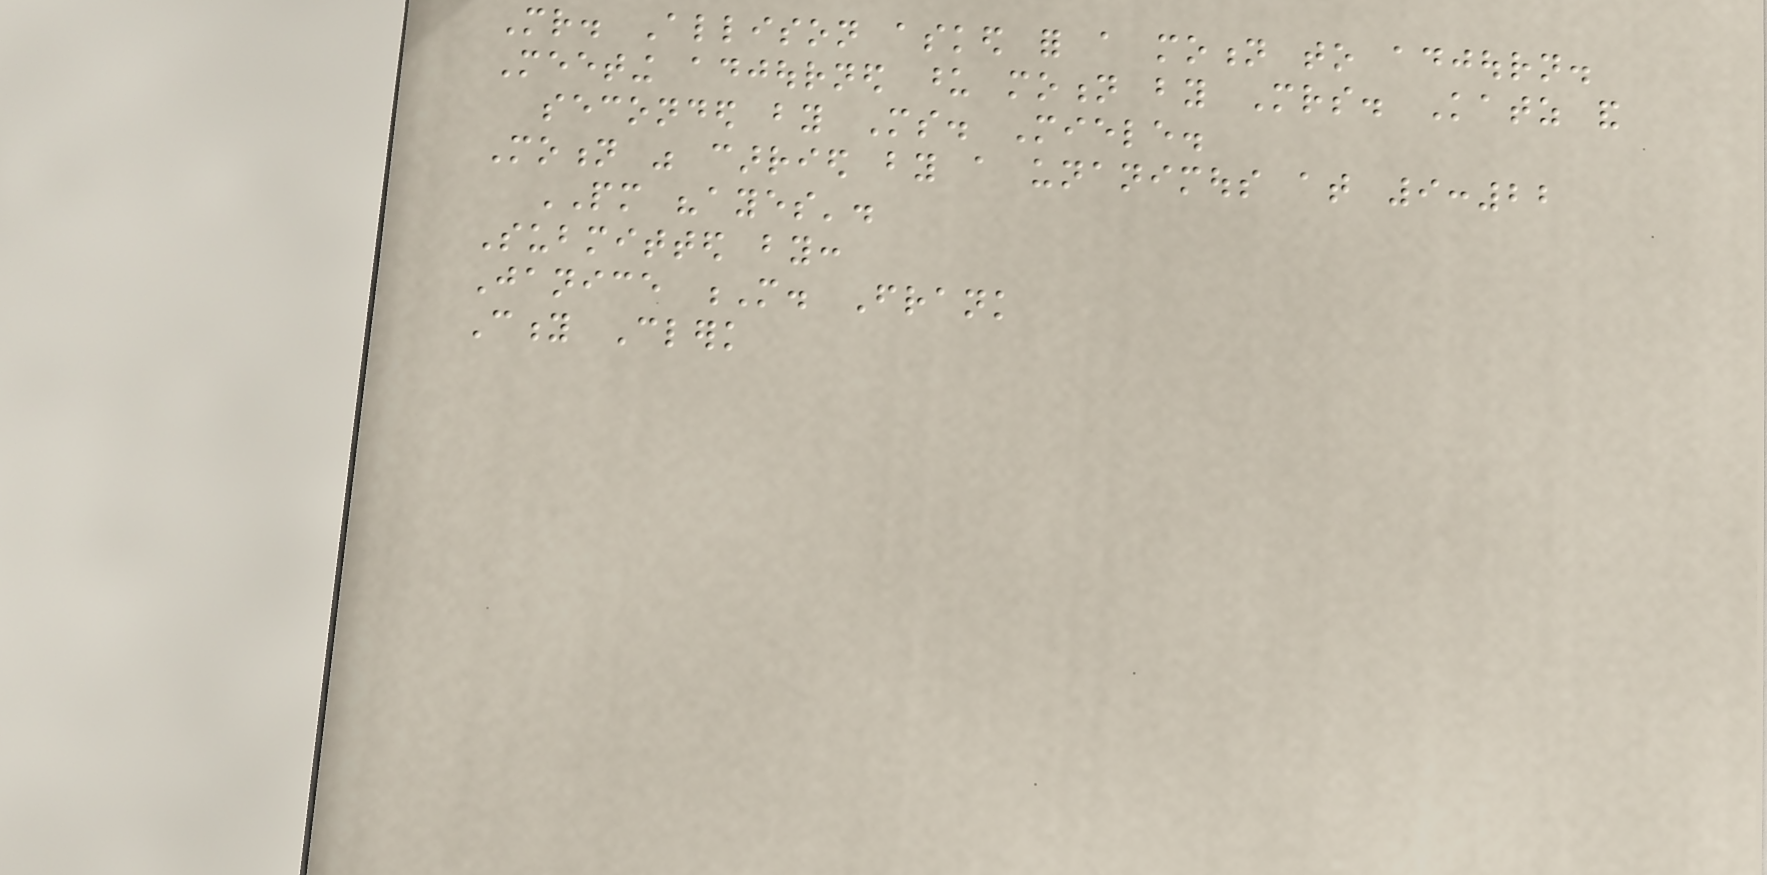Mr. Allison asked for a motion to adjourn.
Meeting adjourned upon motion by Mrs. Katz and
seconded by Ms. Miele.
Motion was carried by a unanimous at 9:22
PM "ayes'.
Submitted by:
Janice M. Frank
City Clerk
